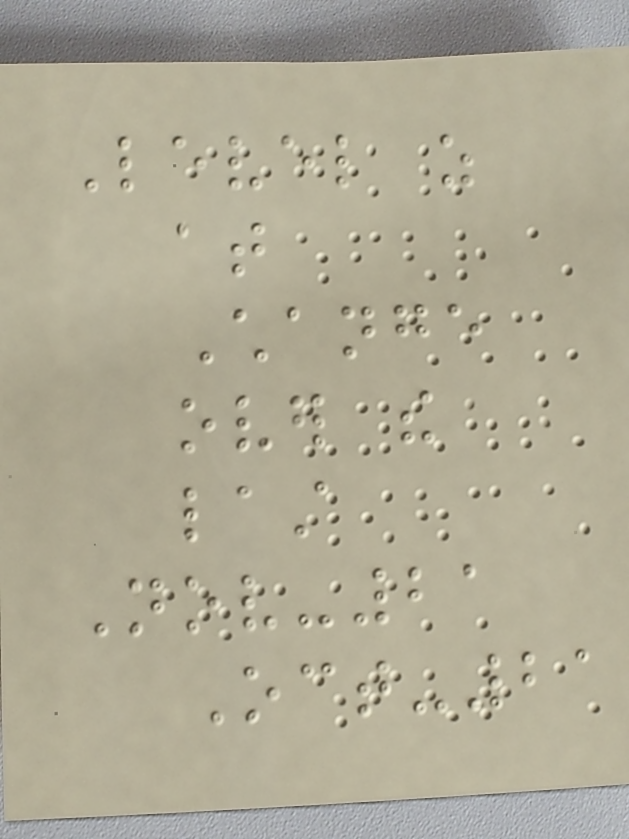Level as
at
Change
over the
last
Nov-21
Oct-21
